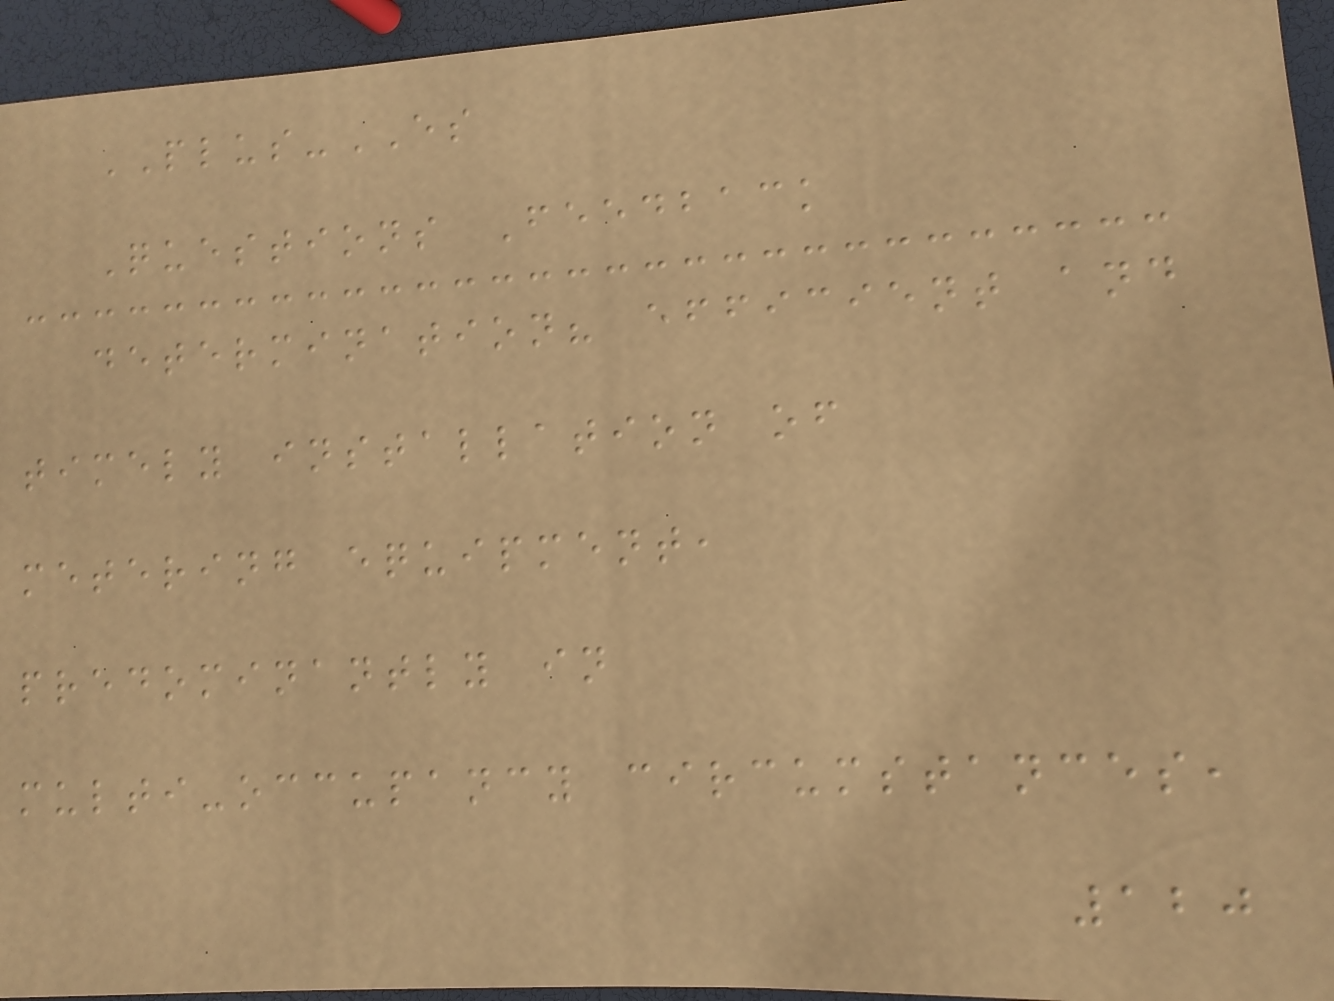PLUS-ES
Questions Feedback
determination? efficient and
timely installation of
metering equipment,
predominantly in
multi-occupancy circumstances,
120
